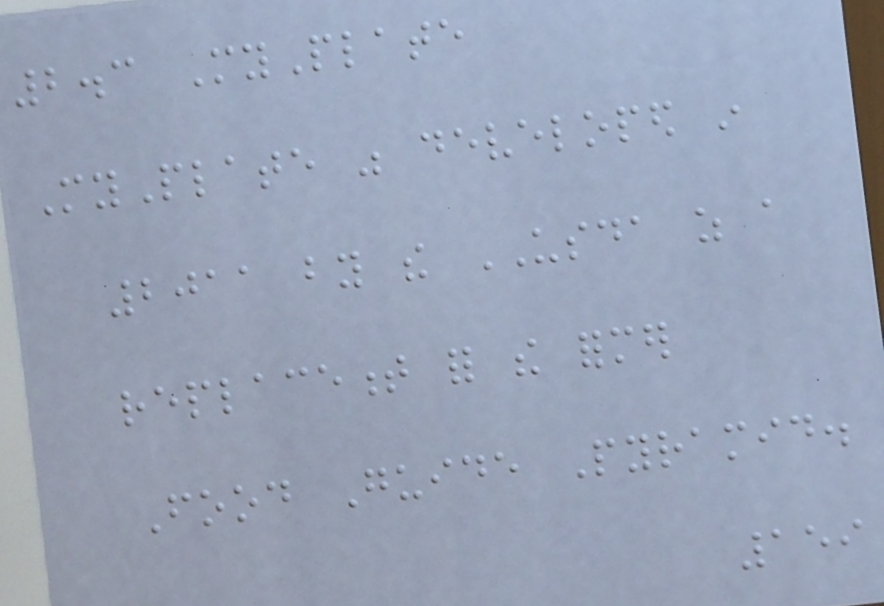2.3 MyPlate
MyPlate was developed in
2011 by the USDA as a
replacement for the former
Food Guide Pyramid.
159
